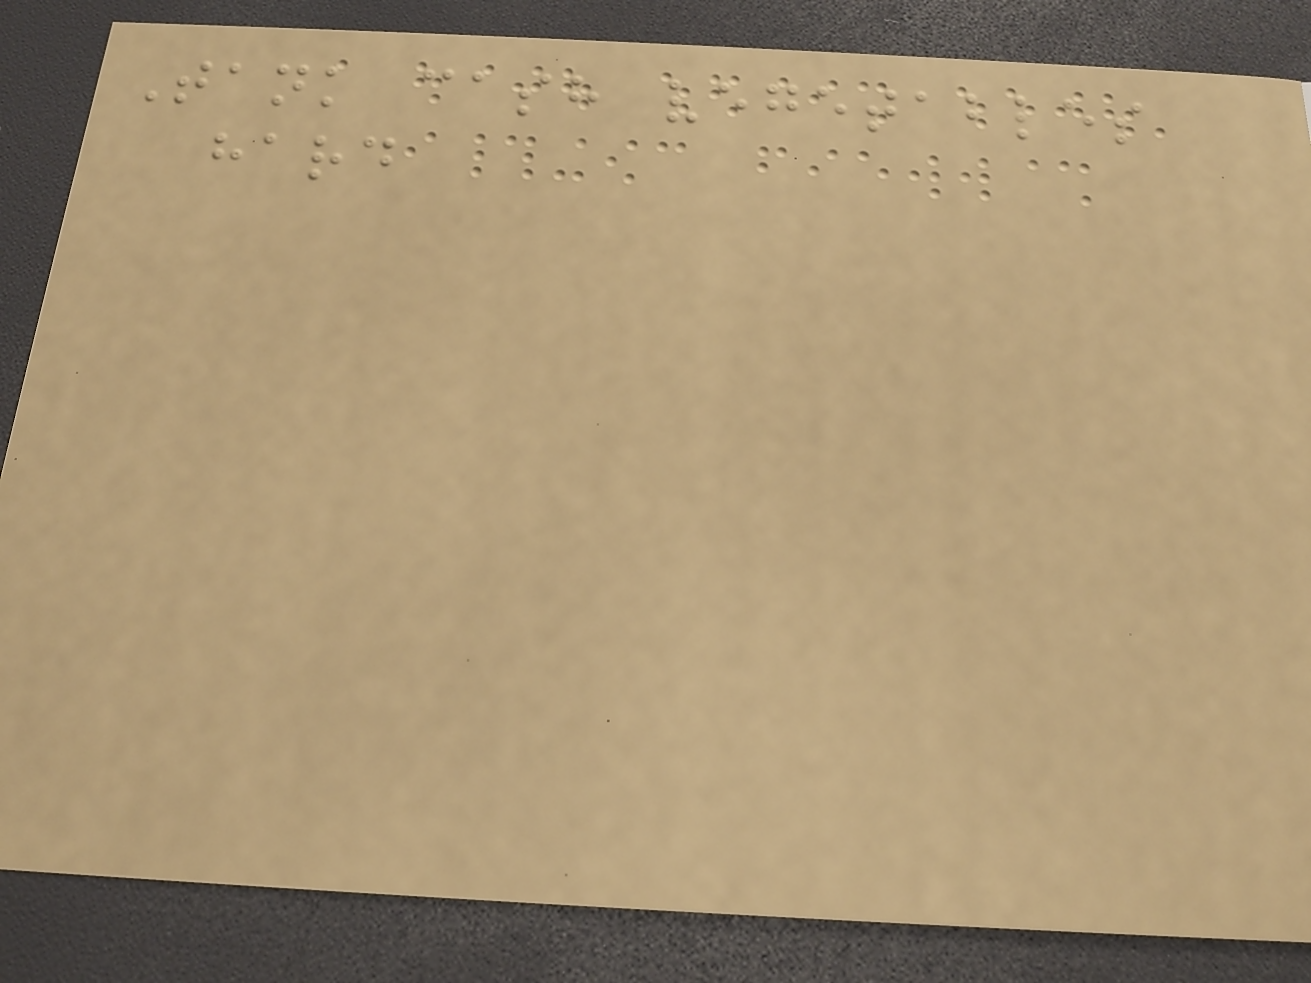Tank cash vegetables
hard
